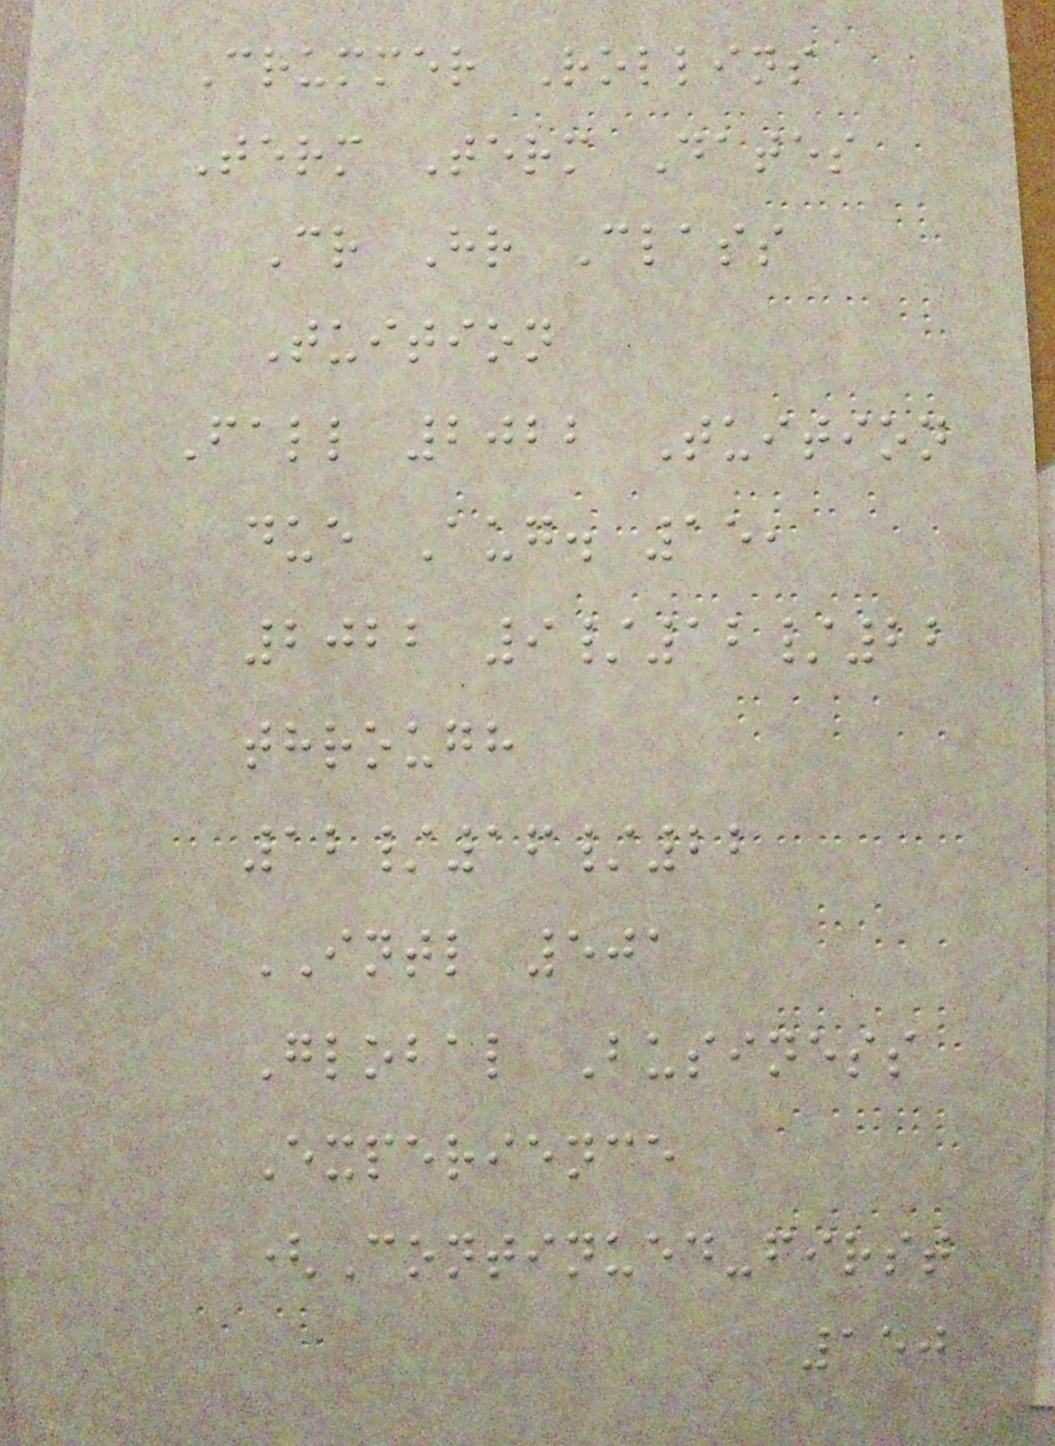Crummer Rollins
Term Term Dates
Cr Hr Class
Tuition
Fall 2022 Tuition
due Aug. 15,
2022 9/12/22
through
12/16/22
INTL 501
Global Business
Experience
(Continued-first
150
